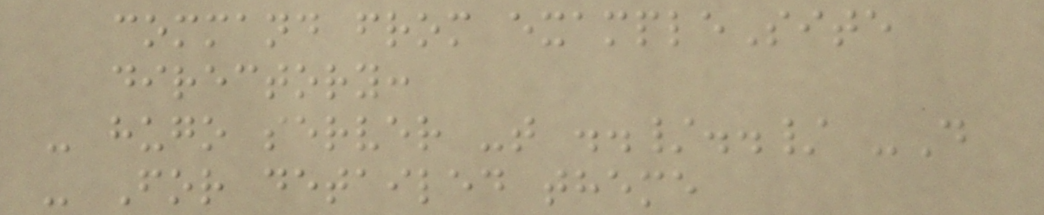command from exampleSite
directory:
- hugo server -t ../../ -D
- For detailed theme
